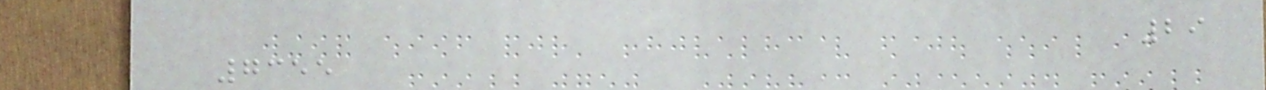29
7355
